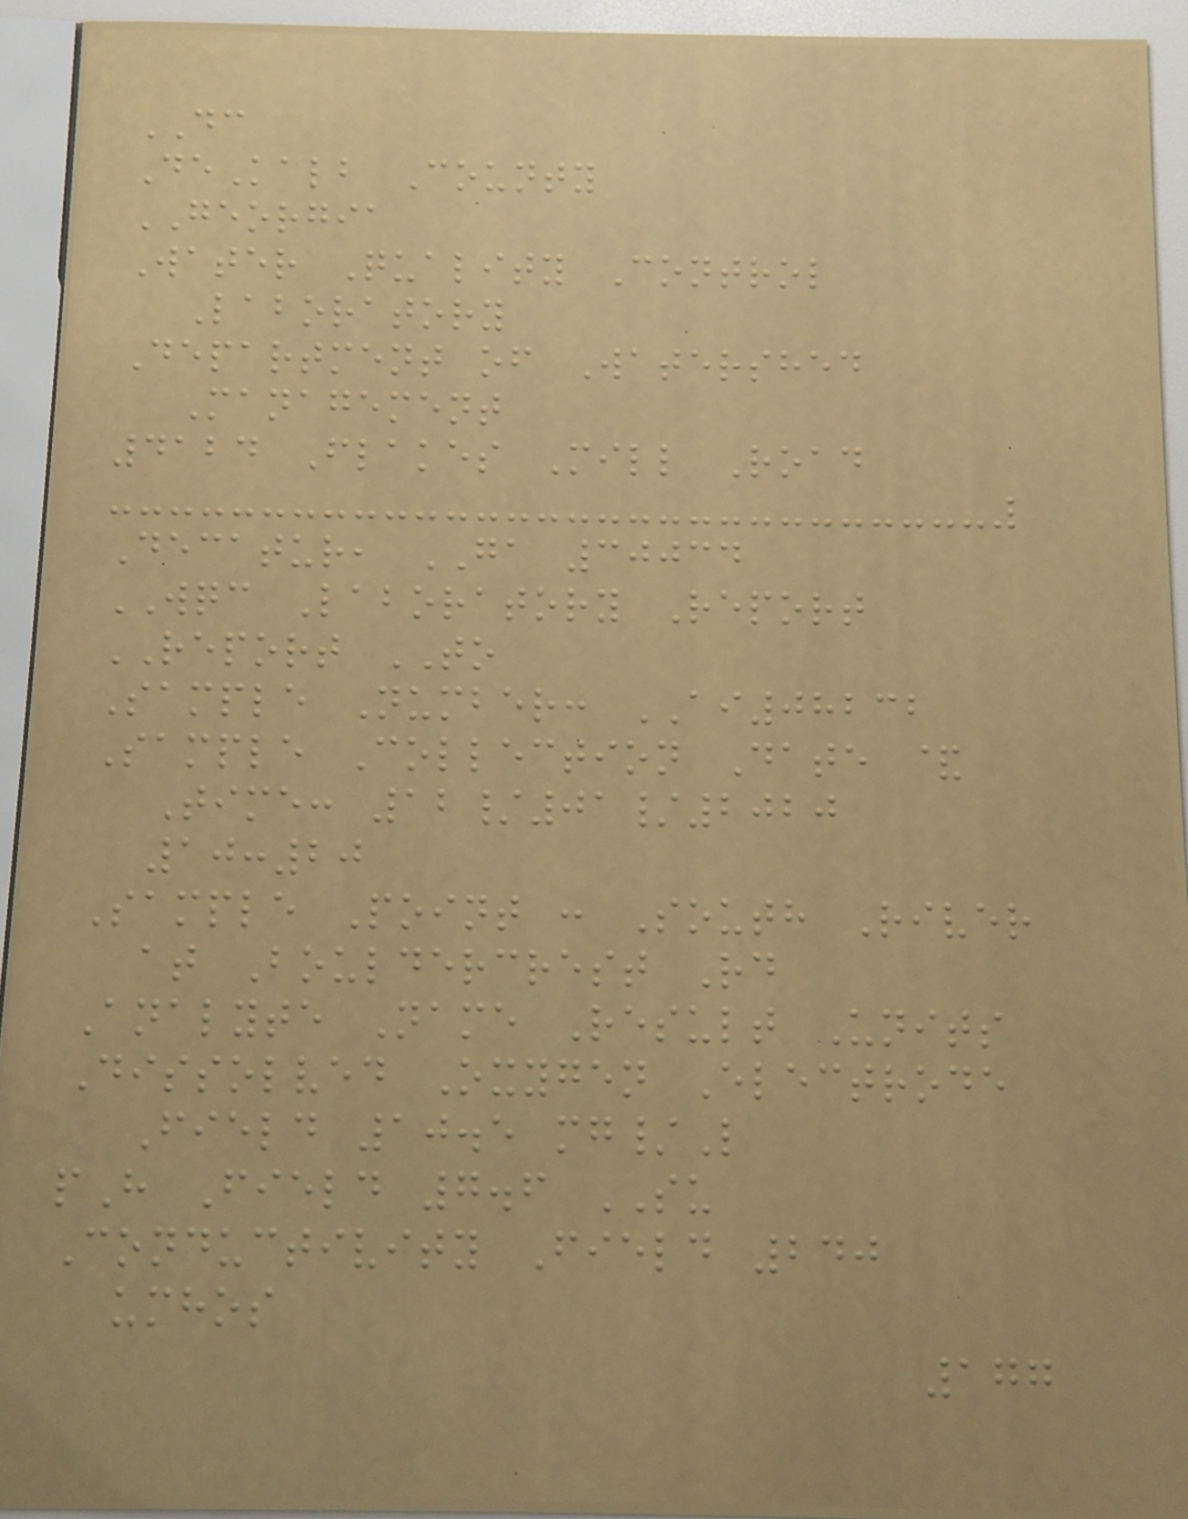DC
DeKalb County
GEORGIA
Water Quality Control
Laboratory
Department of Watershed
Management
4124 Flakes Mill Road
Decatur, GA 30034
WQC Laboratory Report
REPORT TO
Sample Number: AI08232
Sample Collection Date &
Time: 12/01/2020
10:20
Sample Point : South River
at Bouldercrest Rd
Analyte Name Result Units
Dissolved Oxygen Electrode
Field 10.5 mg/L
pH Field 7.6 SU
Conductivity Field 240
umhos
177
